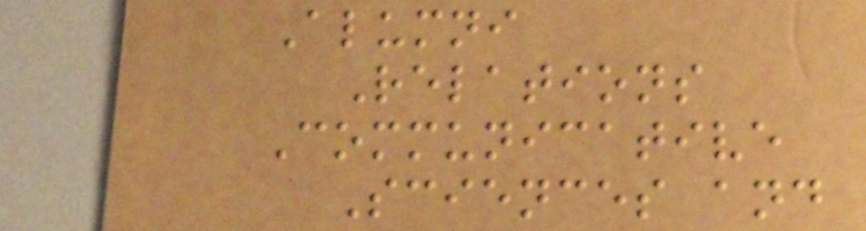Alumni
Relations
Communicative
Sciences and
